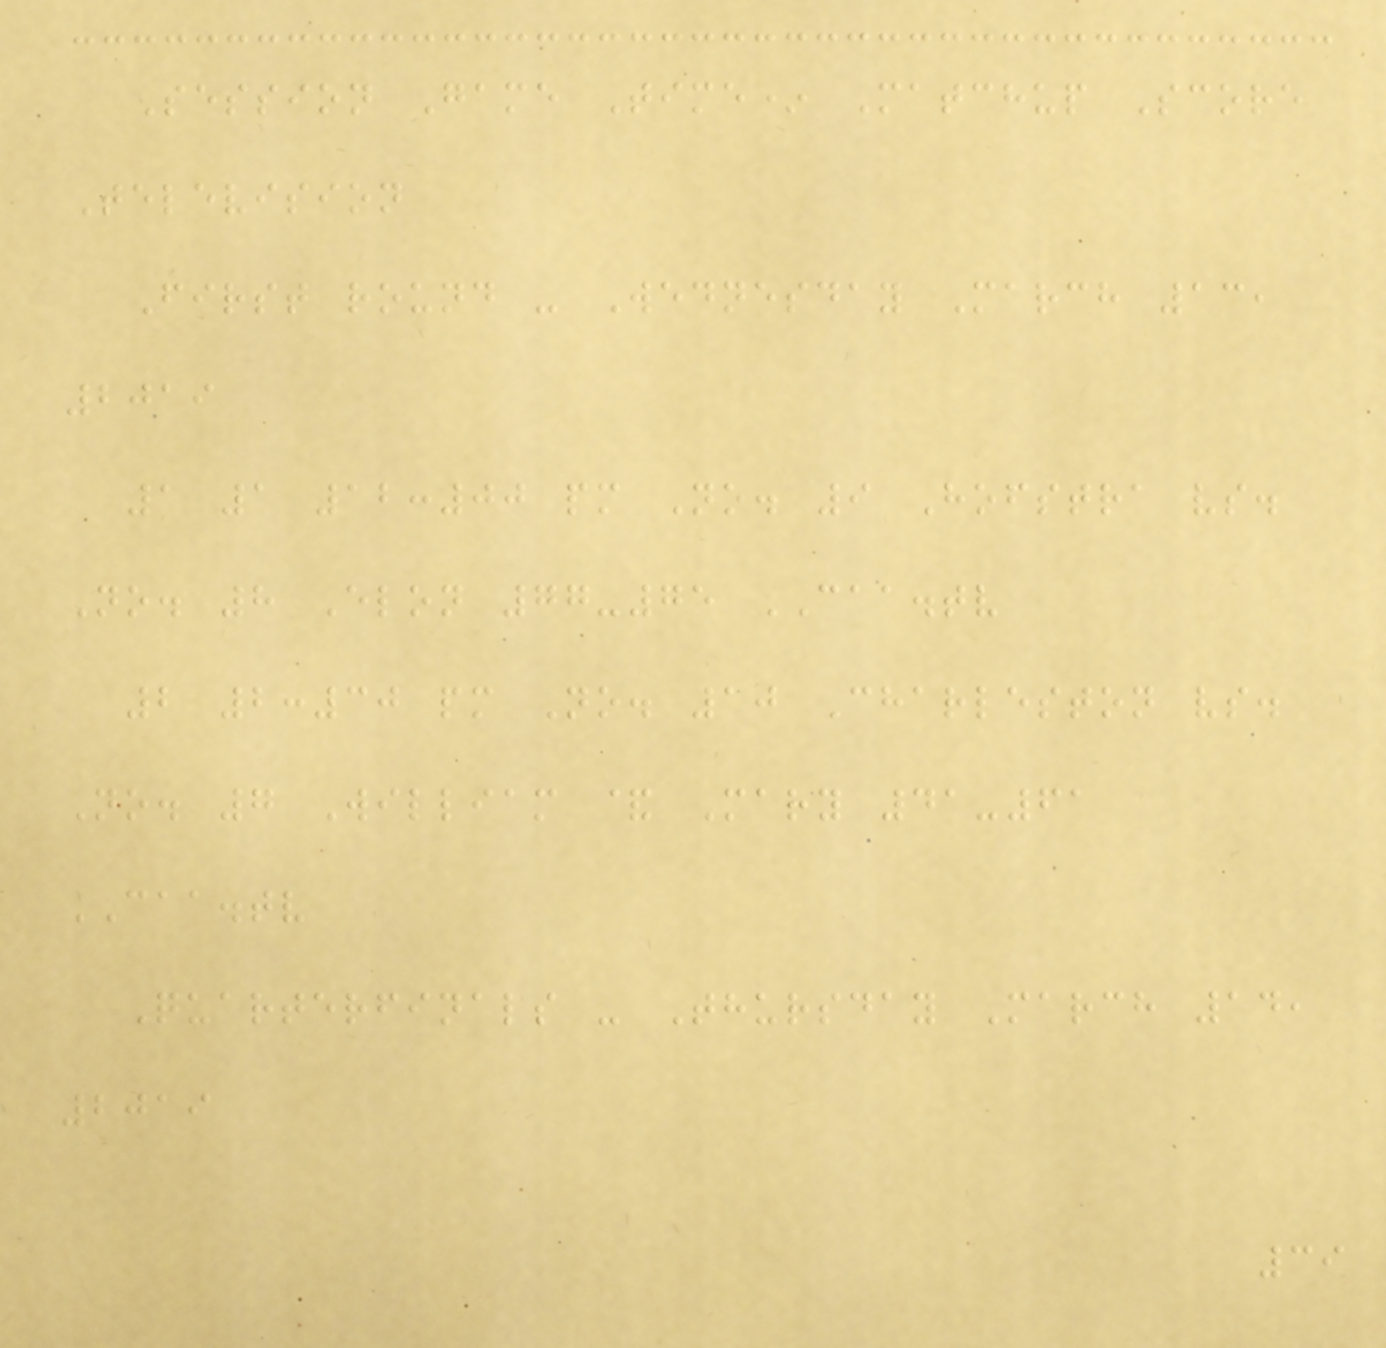Session Game Time* Matchup Score
Television
First round - Wednesday March 13,
2019
1 1 12:00 pm No. 9 Hofstra vs.
No. 8 Elon 77-75 CAA.tv
2 2:30 pm No. 10 Charleston vs.
No. 7 William & Mary 41-61
CAA.tv
Quarterfinals - Thursday March 14,
2019
39
